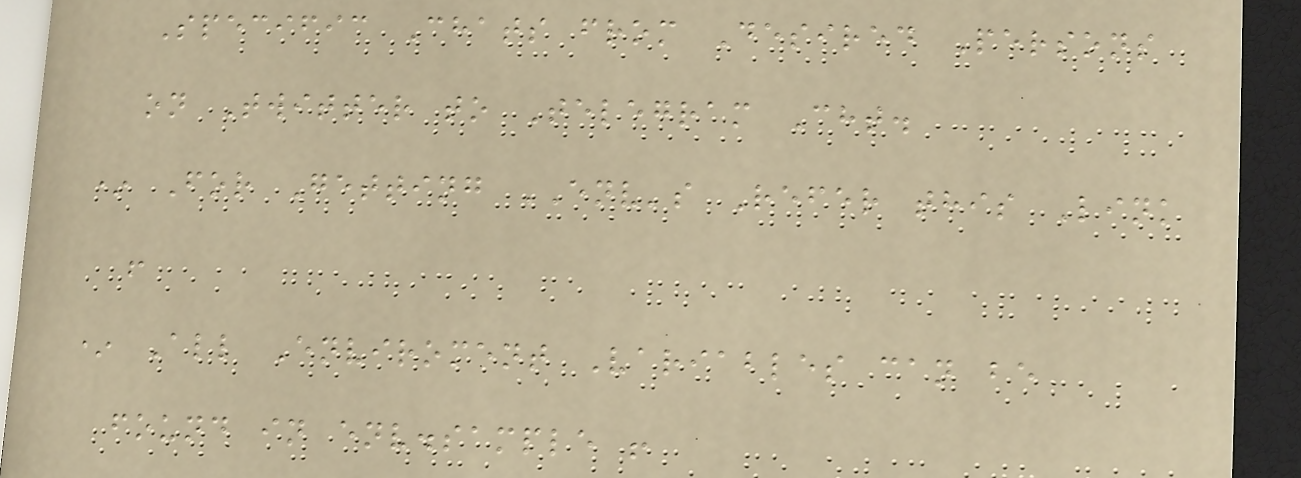Specific Chats from Desired Persons
on Twitter to Telegram Cht.
* For Getting ENV's Refer this Link
!
* All Enviroment Variables can be
found in env.sample !
